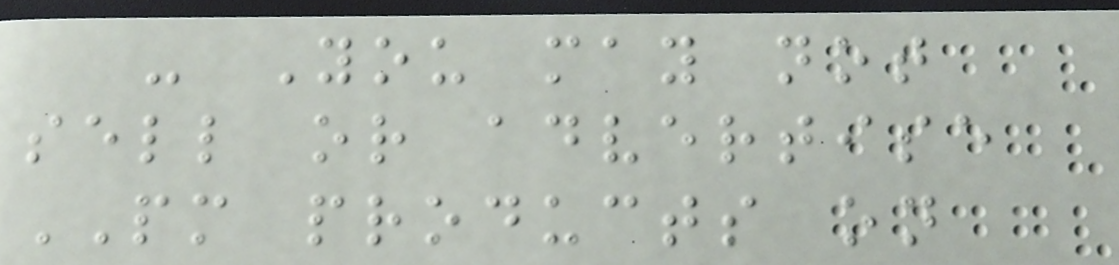- You may not
sell or advertise
PM products on
